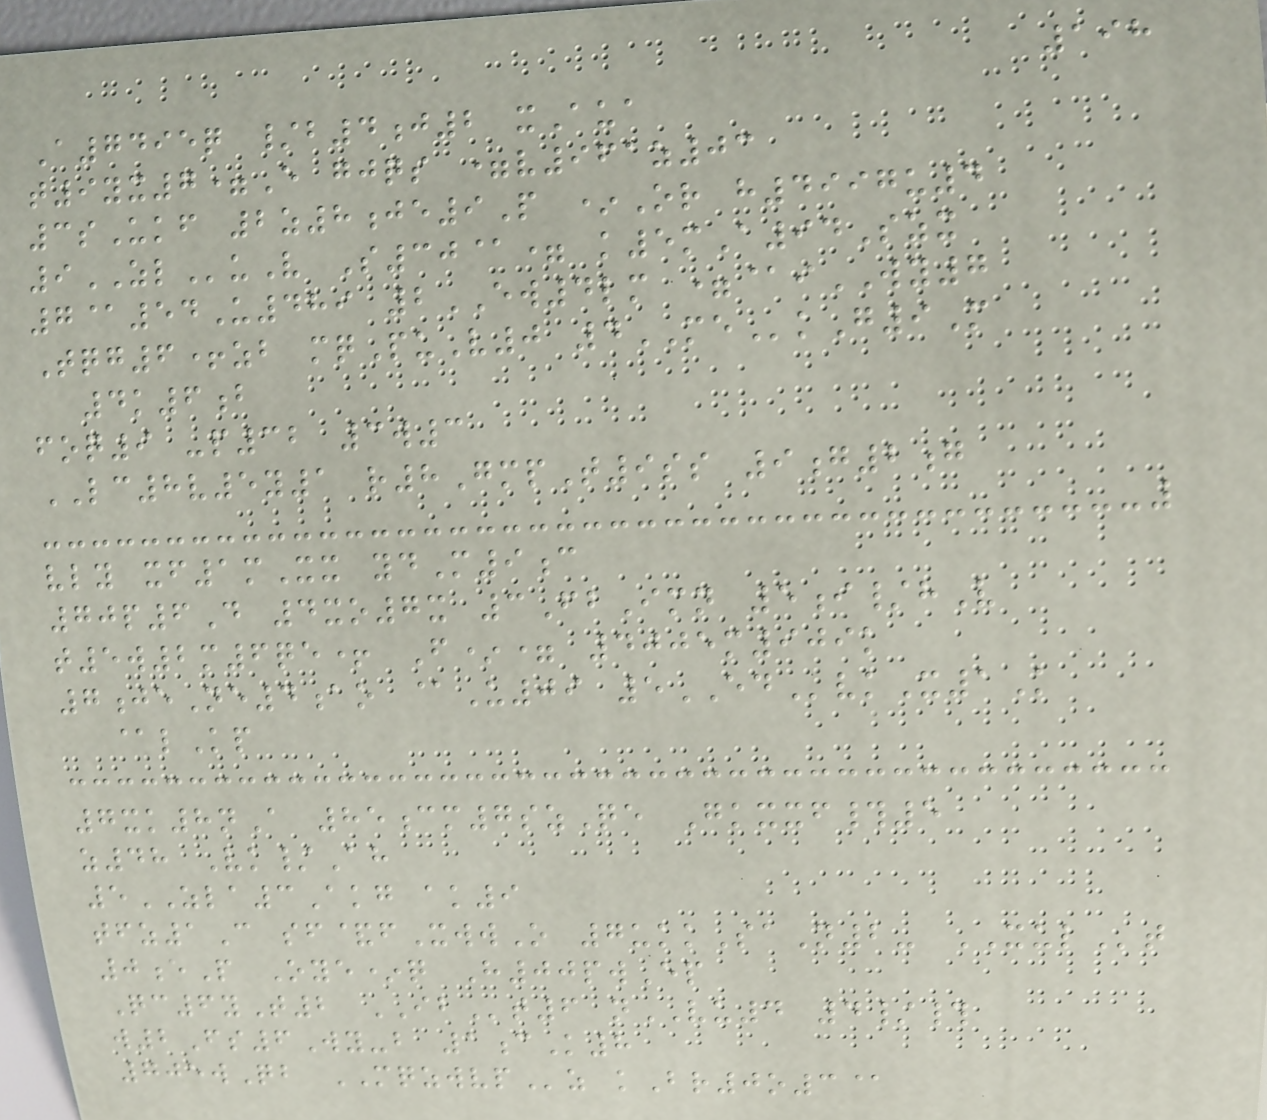198
A7495q /b4j2 xAua
t9yx7=E gjqs =v961z03
3sUkf 2z8je9P *Or h4997u4
9ZLuV S30@= k5mA94Szx
7@54U489 2EW4lm =@iWY7
Tqg6+zb mqPuV0 4MEkG9M
4k6b
foq9 -p32 3w3
LC8v5y1 r8GmpT9ss 9g2g
vly xf1mXx ydM9c
70p6D 4xo7x 3FbImn 5i/hV
t5w2m6qe+ F*= 4005m909k
7jeNe4ao @U09 5EDvkX1K
@lKp
7xk8nA 85cm7szQe Gkxxf#5
z48 Vk/Ah
5ZLA3Akg ak9
tfz1C sf&fXwwO 7ukkSaN2- XULt
0eP Oye*q H00pwEp
Qc6yT2 IBt6 nVU4 4/#
w2Fs6Wy-b 1cK8
705wQb MQZWVPz kBr0o3@
